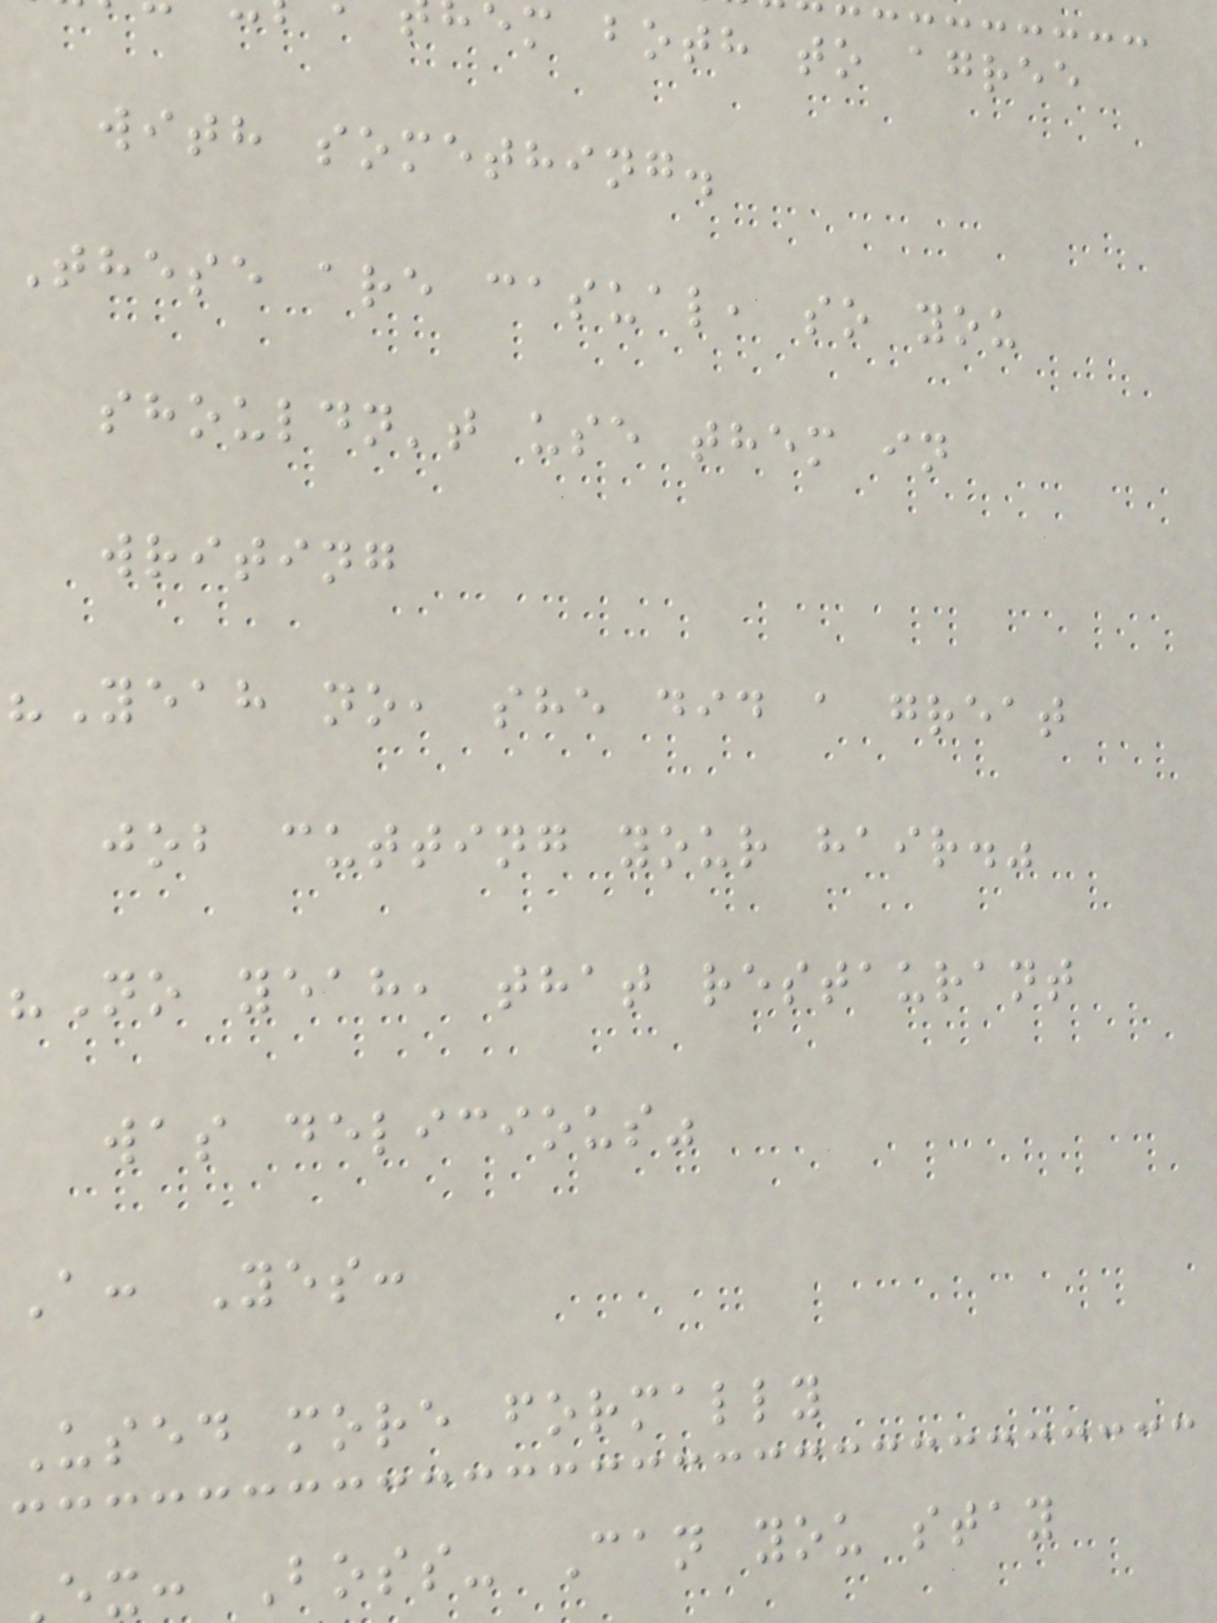em both to agree
with something.
These are casual, so you
shouldn't use them in
writing
"Yeah no, she did a great
job cutting your hair."
"No yeah, that restaurant
was delicious"
A: Yes:
Used more formally
ex: Boss- Can you stay
